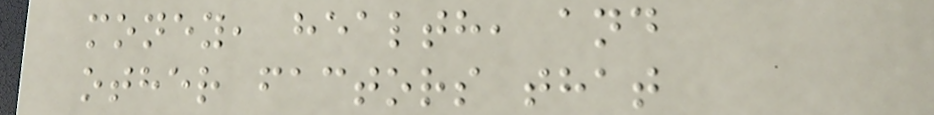money, health, and
other factors that
